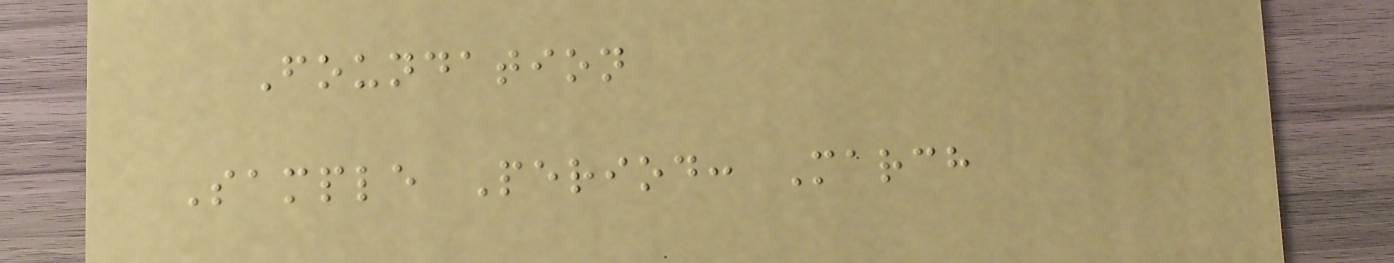Foundation
Sample Period: March
